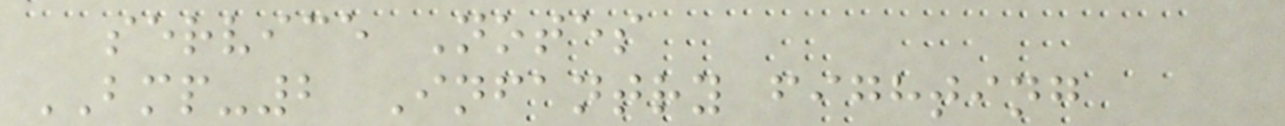service Notes
BMP-2 Infantry fighting
